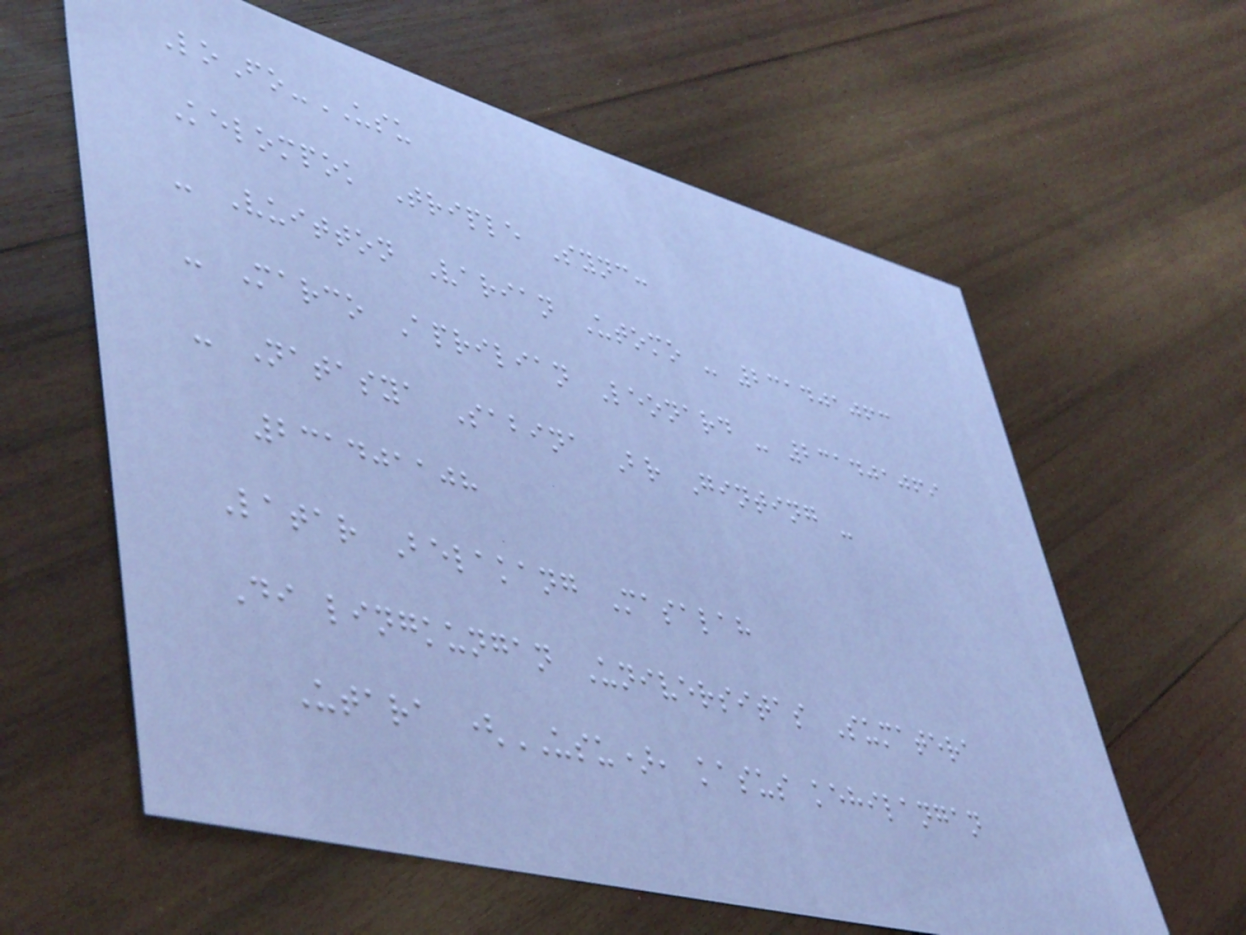LoFo-USU
Kelompok Triple Sync:
- Vuitton Varian Utomo - 231401063
- Marco Aprilian Leonard - 231401069
- Natasya Sabina Br Ginting -
231401108
Latar Belakang Masalah
Di lingkungan Universitas Sumatera
Utara (USU), kasus kehilangan
